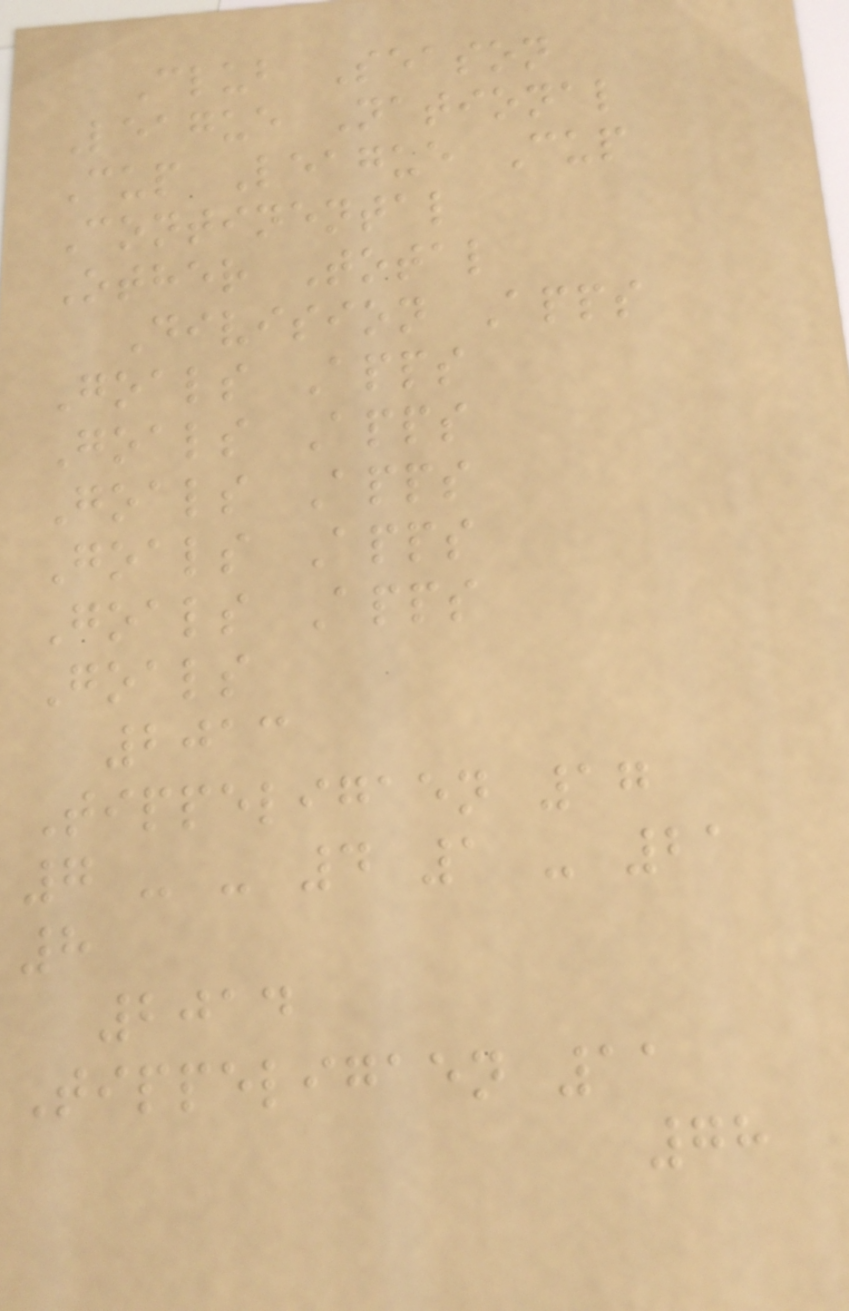Club Season
League National
Cup League Cup
Continental
Other Total
Division Apps
Goals Apps
Goals Apps
Goals Apps
Goals Apps
Goals Apps
Goals
2013
Tippeligaen 17
7 - - 4 1 - 21
8
2014
Tippeligaen 11
78
